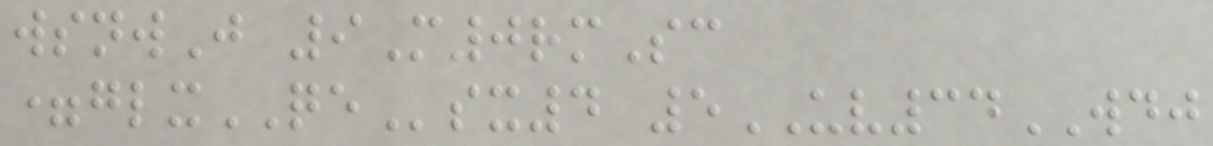wsnwJ 9M0rmSc
=glxQEsx4 5UV34WDJ
